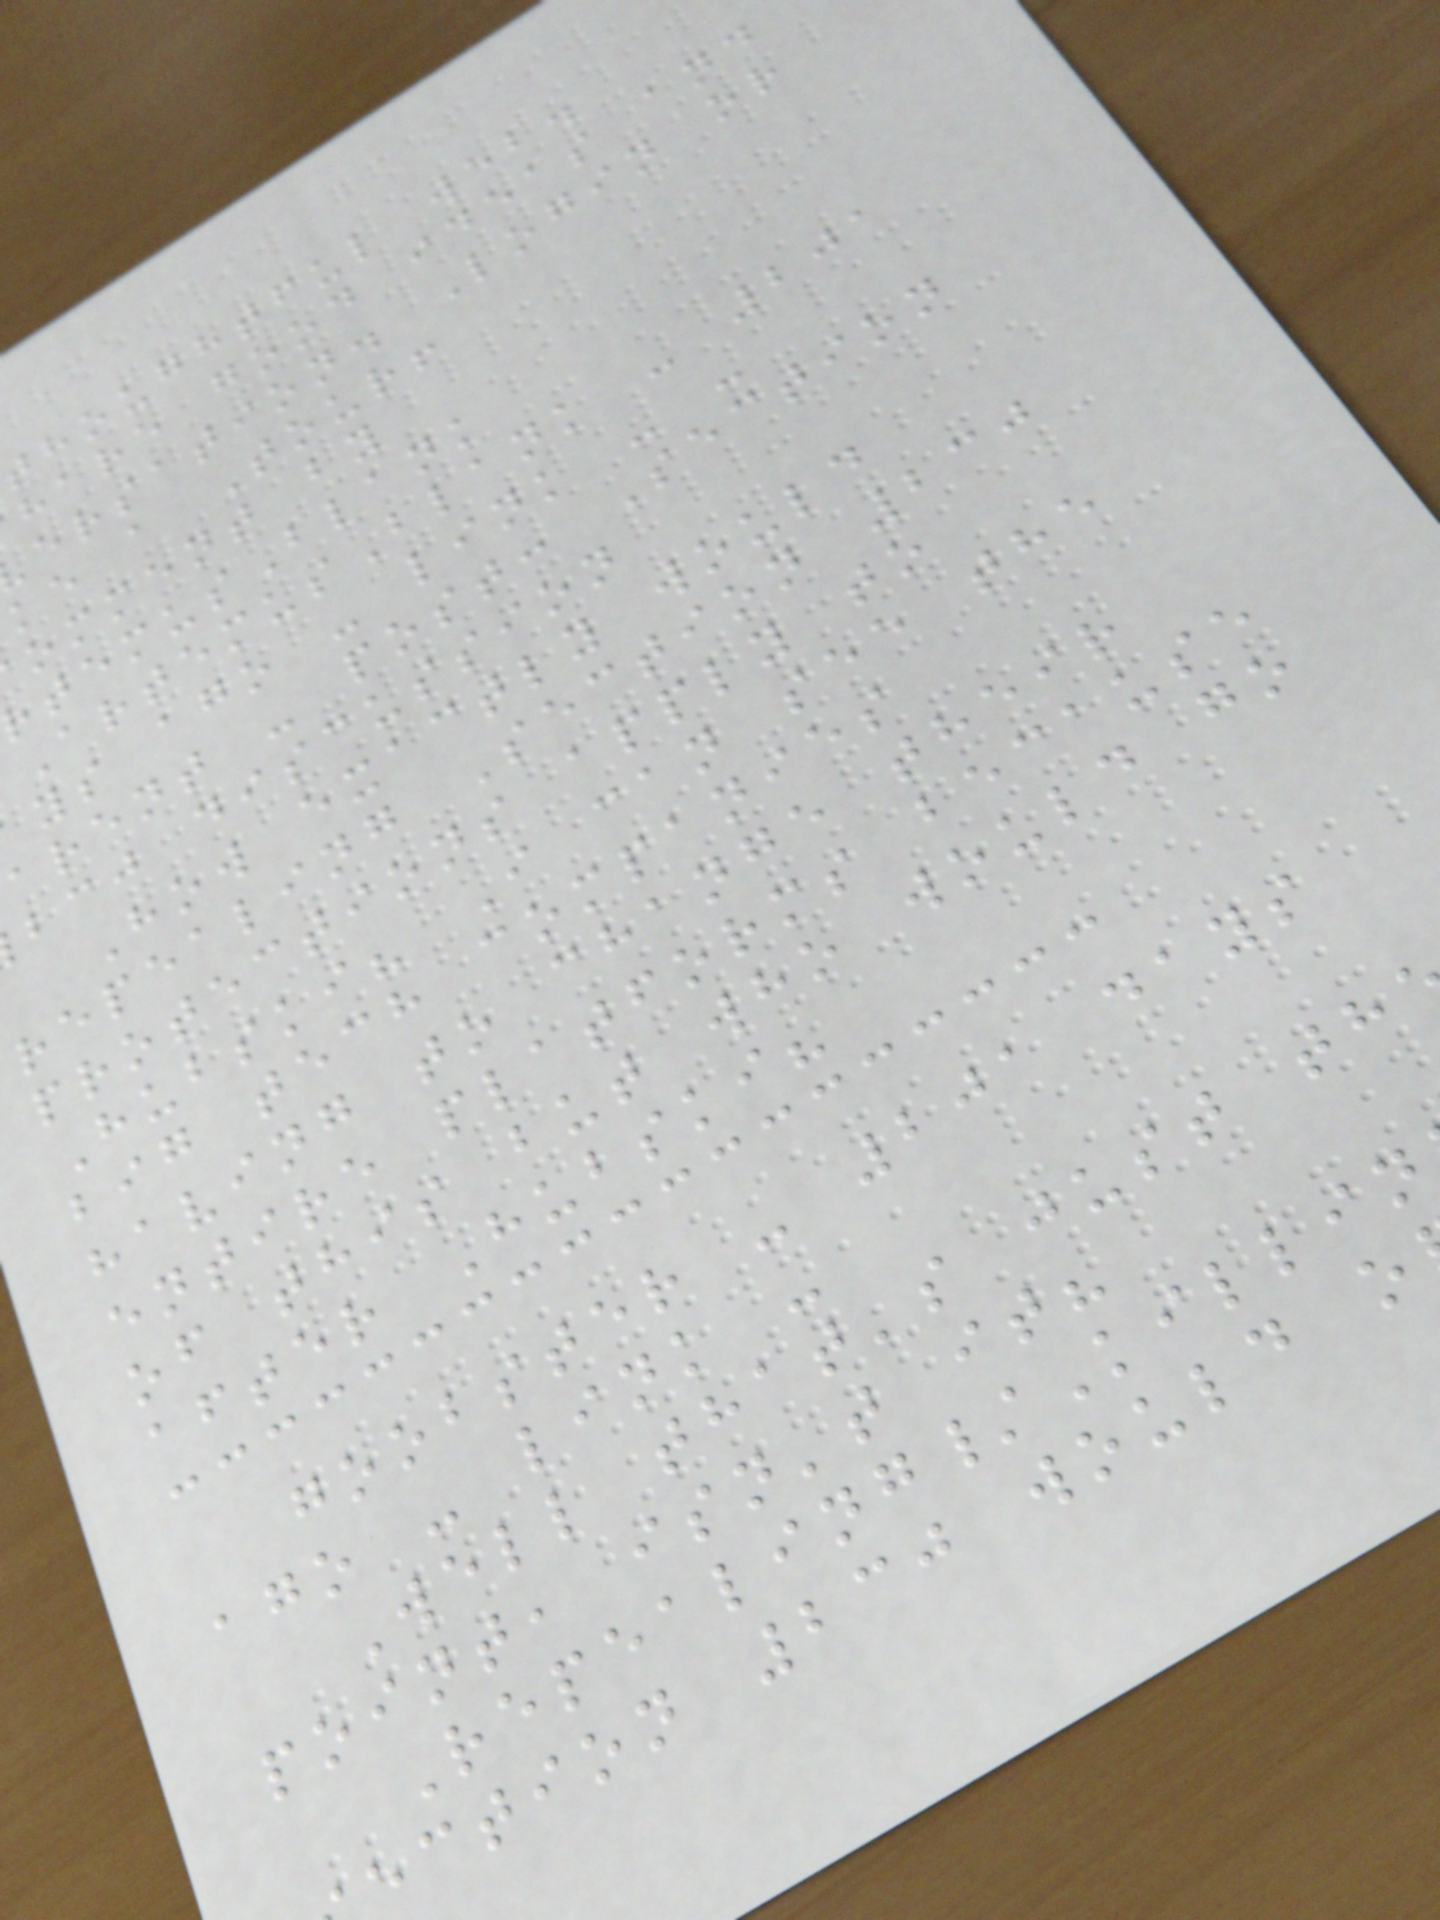thoughtful web.
hare good ideas and
ersation. Login or
ke a Tour!
omment by
temusBlank
ArtemusBlank - 201
ys ago - link - -
arent - post: Section
bcj discussion
How exactly would
repealing Section 230
protections apply to
Hubski? I can see the
big tech companies
having to change their
entire platforms because
of this but who would go
after Hubski?
goobster - 201 days
ago - link -
Well that's just th
point, isn't it?
Repealing/Killin
ection 230 would o
